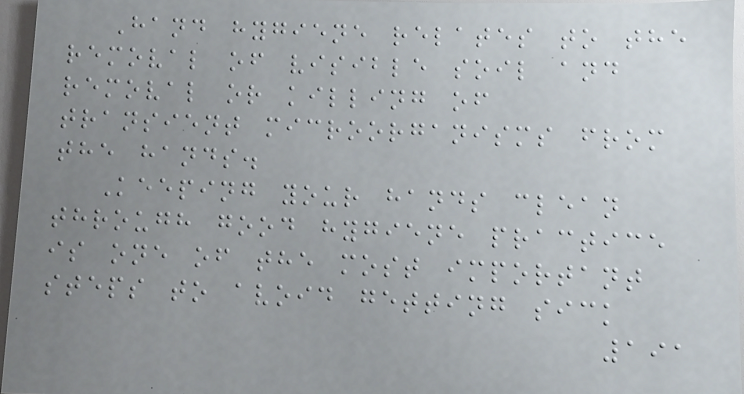Hand hygiene relates to the
removal of visible soil and
removal or killing of
transient microorganisms from
the hands.
Keeping your hands clean
through good hygiene practice
is one of the most important
steps to avoid getting sick
191
